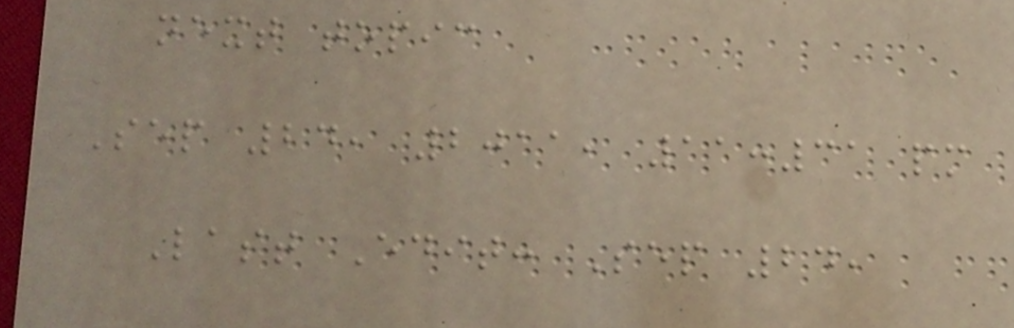next topic
Sep 24, 2011, 11:31 pm
Last Edit: Sep 24,
